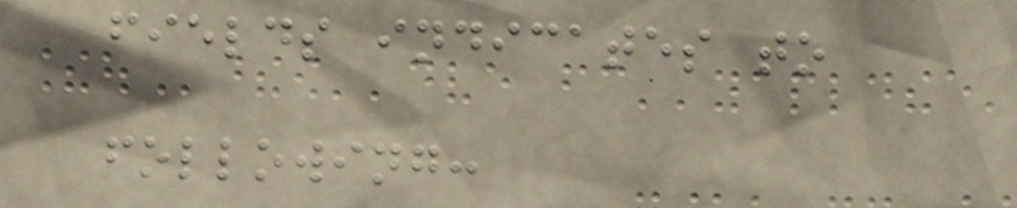fields indicates to
following:
